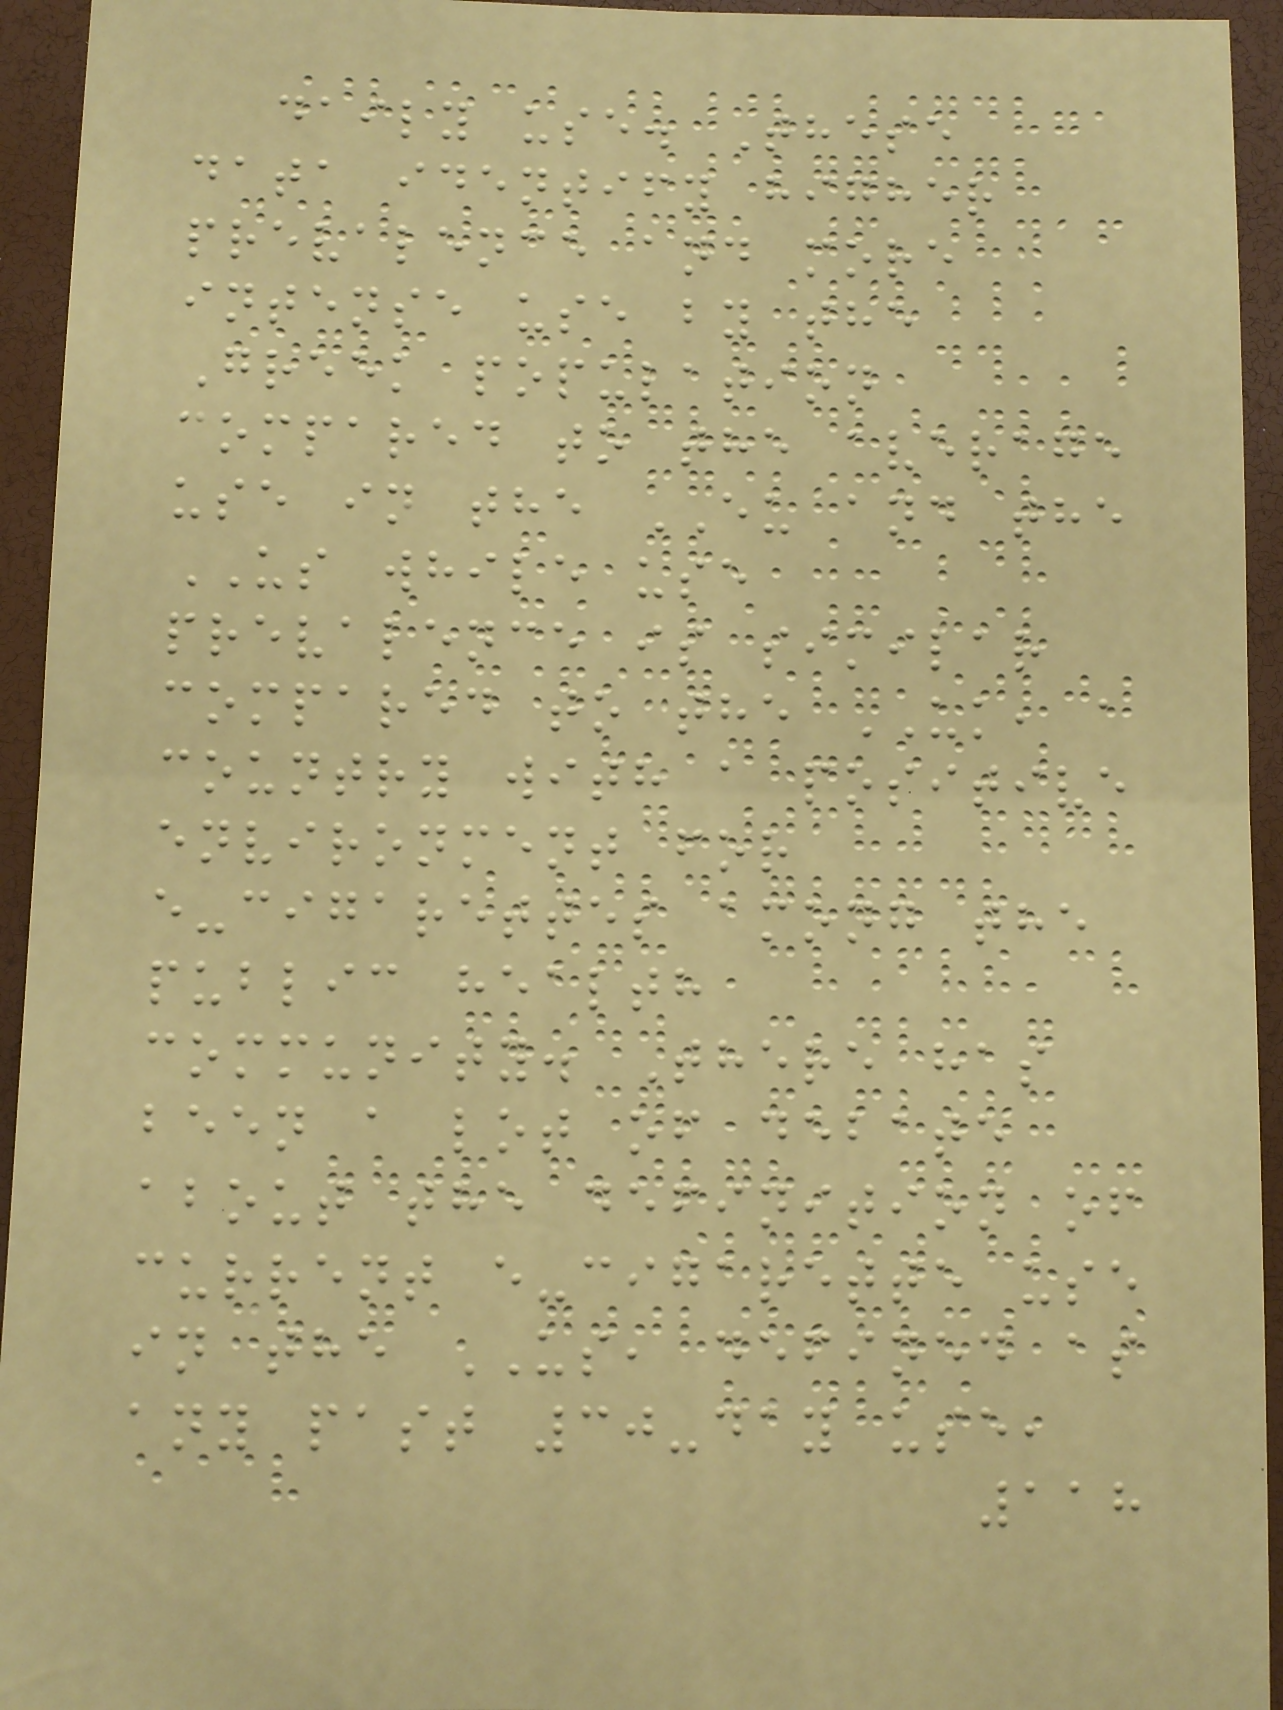daily use. These
data identify higher
prevalence and more
intense use by the
Greek population
compared to the average
use in the EU and the
US while use
prevalence is similar
compared to the UK, a
country with a positive
environment for
e-cigarettes among the
public health
community. There has
been a lot of debate
about the definition of
current e-cigarette use
in the US, defined as
any past 30-day use,
118
